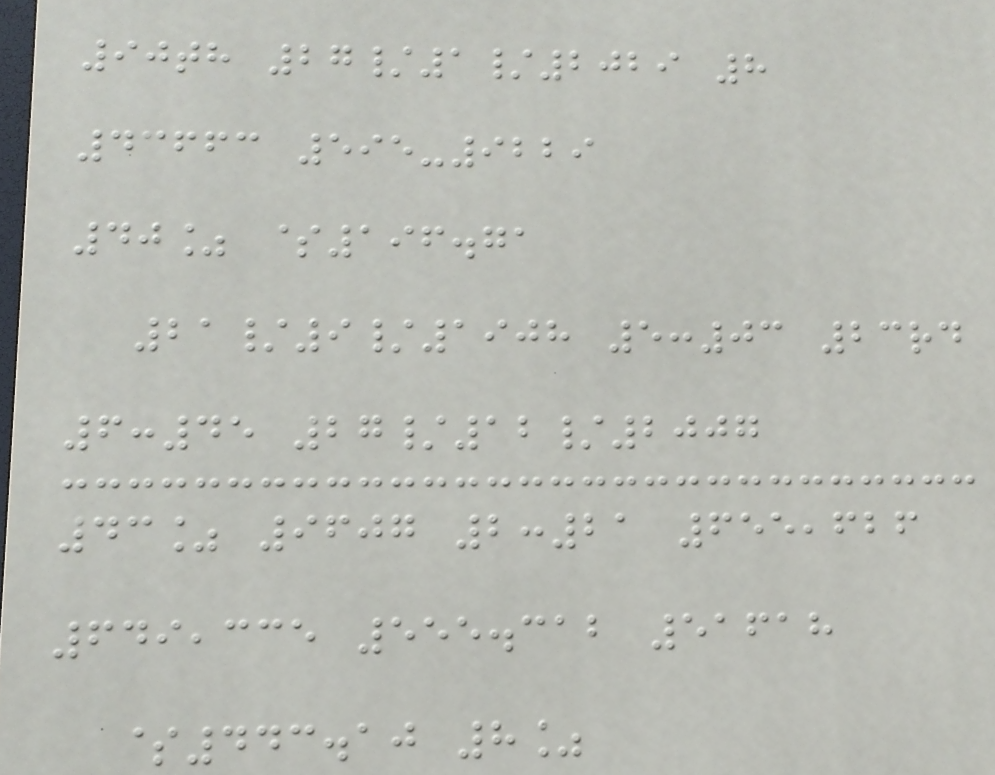90th 27/1/2029 8
43663 595-9229
40% $196.71
21/9/1908 5:03 23rd
6:45 27/12/2007
43% 9607 2:21 655,626
649,335 555.312 51618
$443.10 8%
